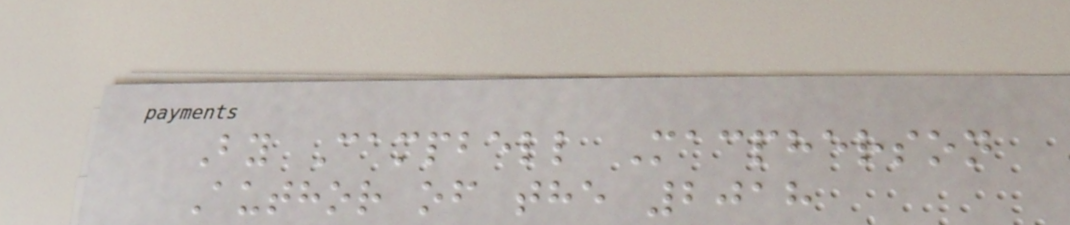By Campbell Macpherson
Author of the 2018
